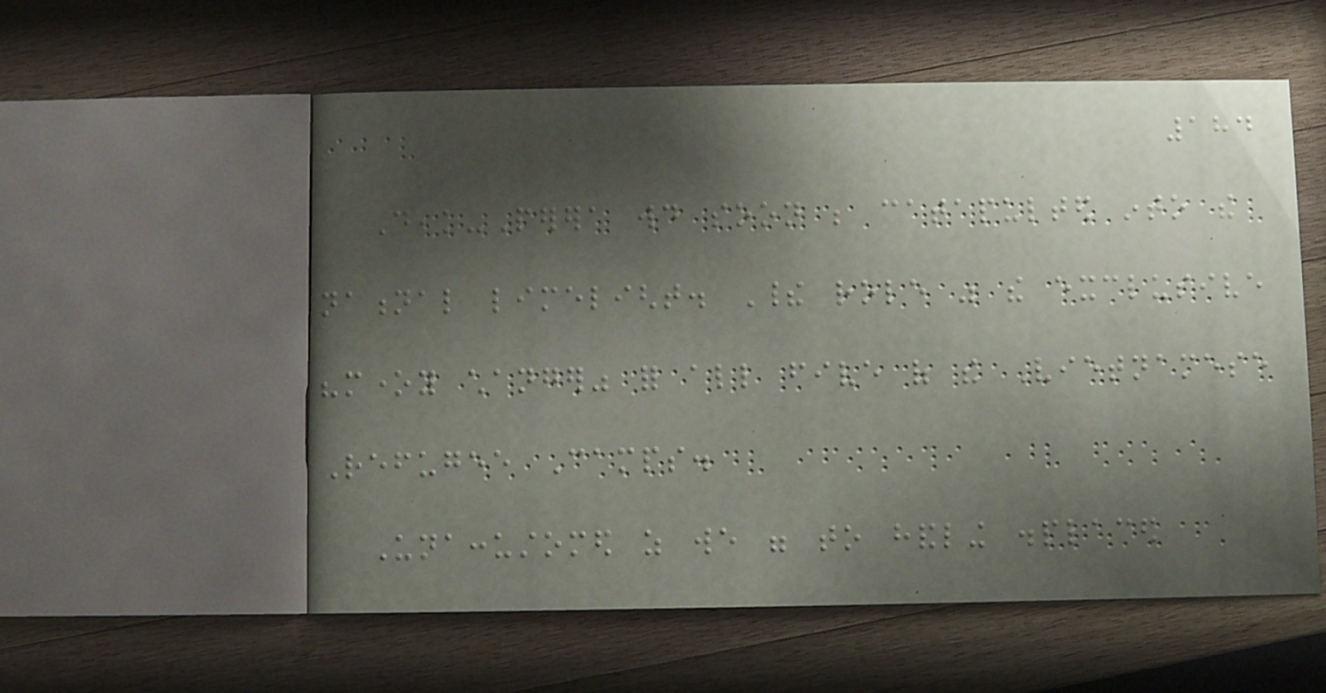184
Deak-Perera would soon be catapulted into the
national limelight. Their role was the exclusive
"money changer" for all five of the Vietnamese
Refugee Camps.
Unaccustomed as we were to handling displaced
